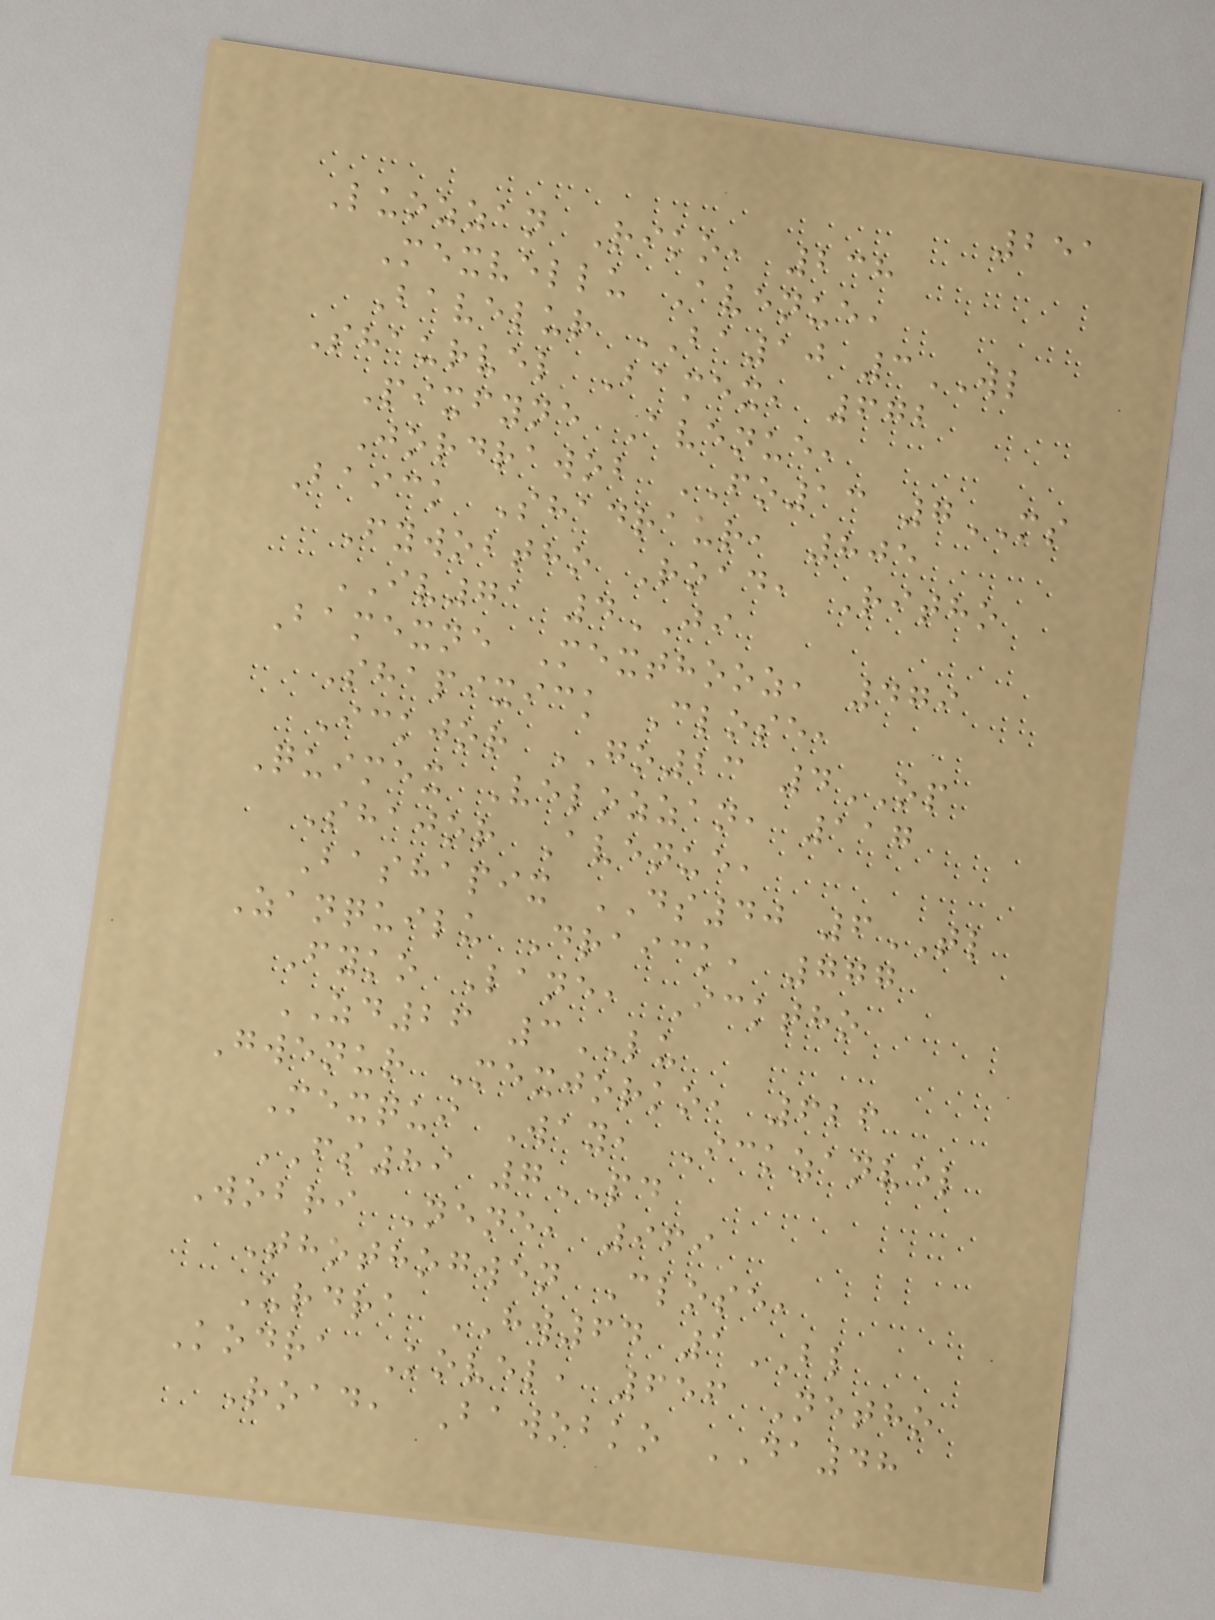251
Luozzan Riko, 238
Mexvellu Avenue,
Bavelur BA10 3WL
Shaurvel Bamex, 672
Pixfyne Avenue,
Jordrawob FO13 7MS
Baick Shadraur, 805
Fywobtho Road, Ritho
IV71 4JI
Bamexne Mexthooz, 479
Shapixick Close,
Ickjor GO23 4OP
Quimex Velozzan, 117
Shajor Avenue,
Bashapix DS40 6TL
Zanquilu Draick, 777
Fyko Lane, Icktho
ZD26 3LU
Gwenur Mexjorko, 626
Mexqui Way, Ickzanvel
FS89 7PD
Wobri Nene, 969
Thothogwen Close,
Urdra HW64 1BL
Kodra Kovel, 656 Netho
Road, Bawobko DA48
